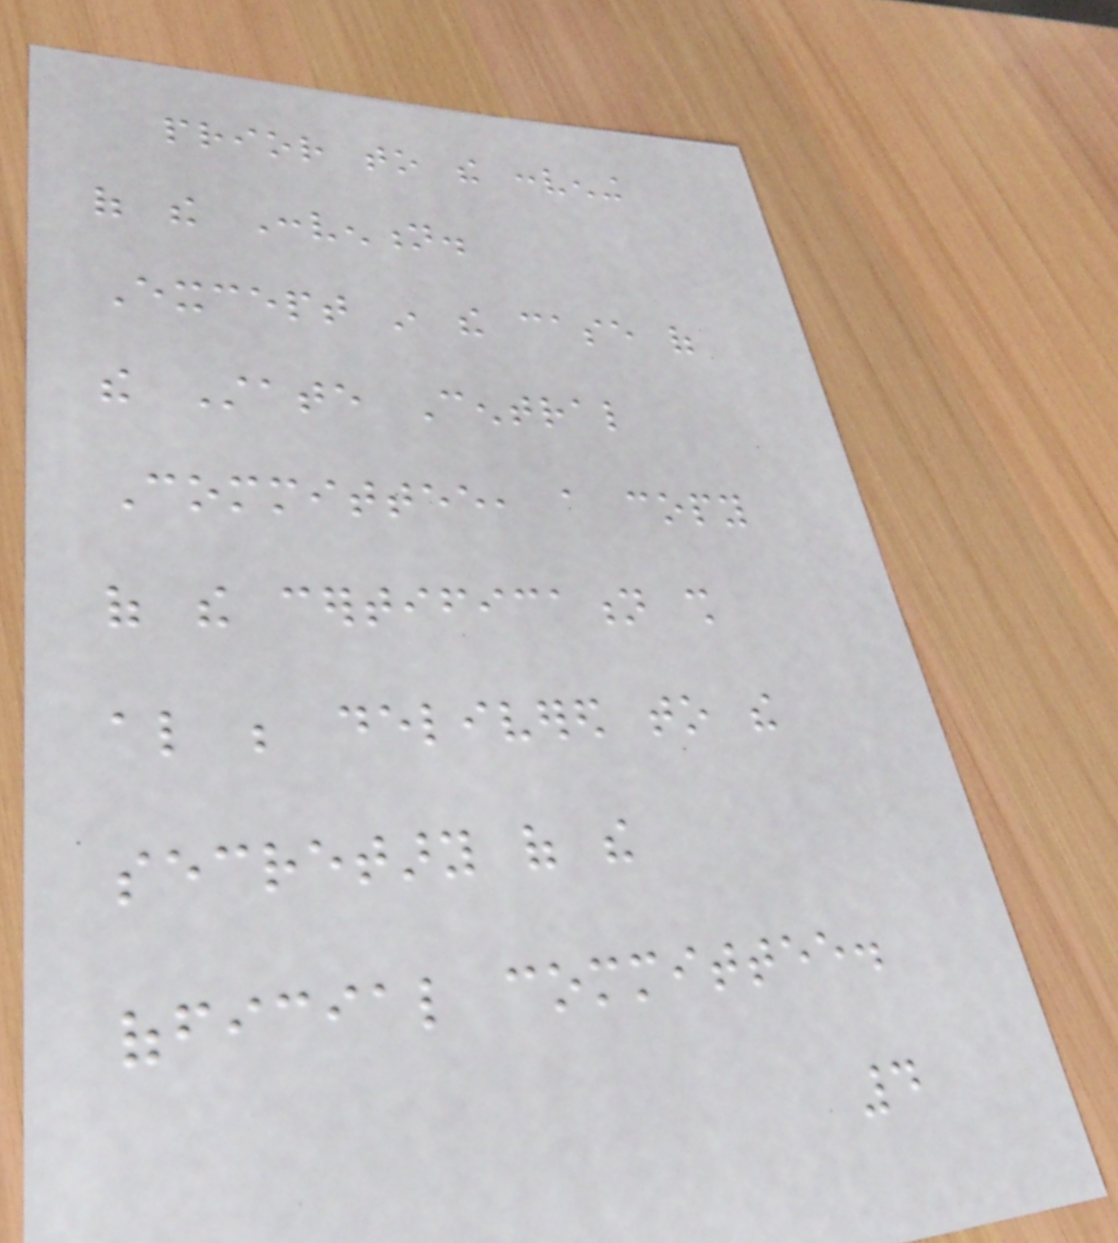prior to the convening
of the Convention.
Except in the case of
the State Central
Committee, a copy
of the certification shall
also be delivered to the
secretary of the
official committee.
4
